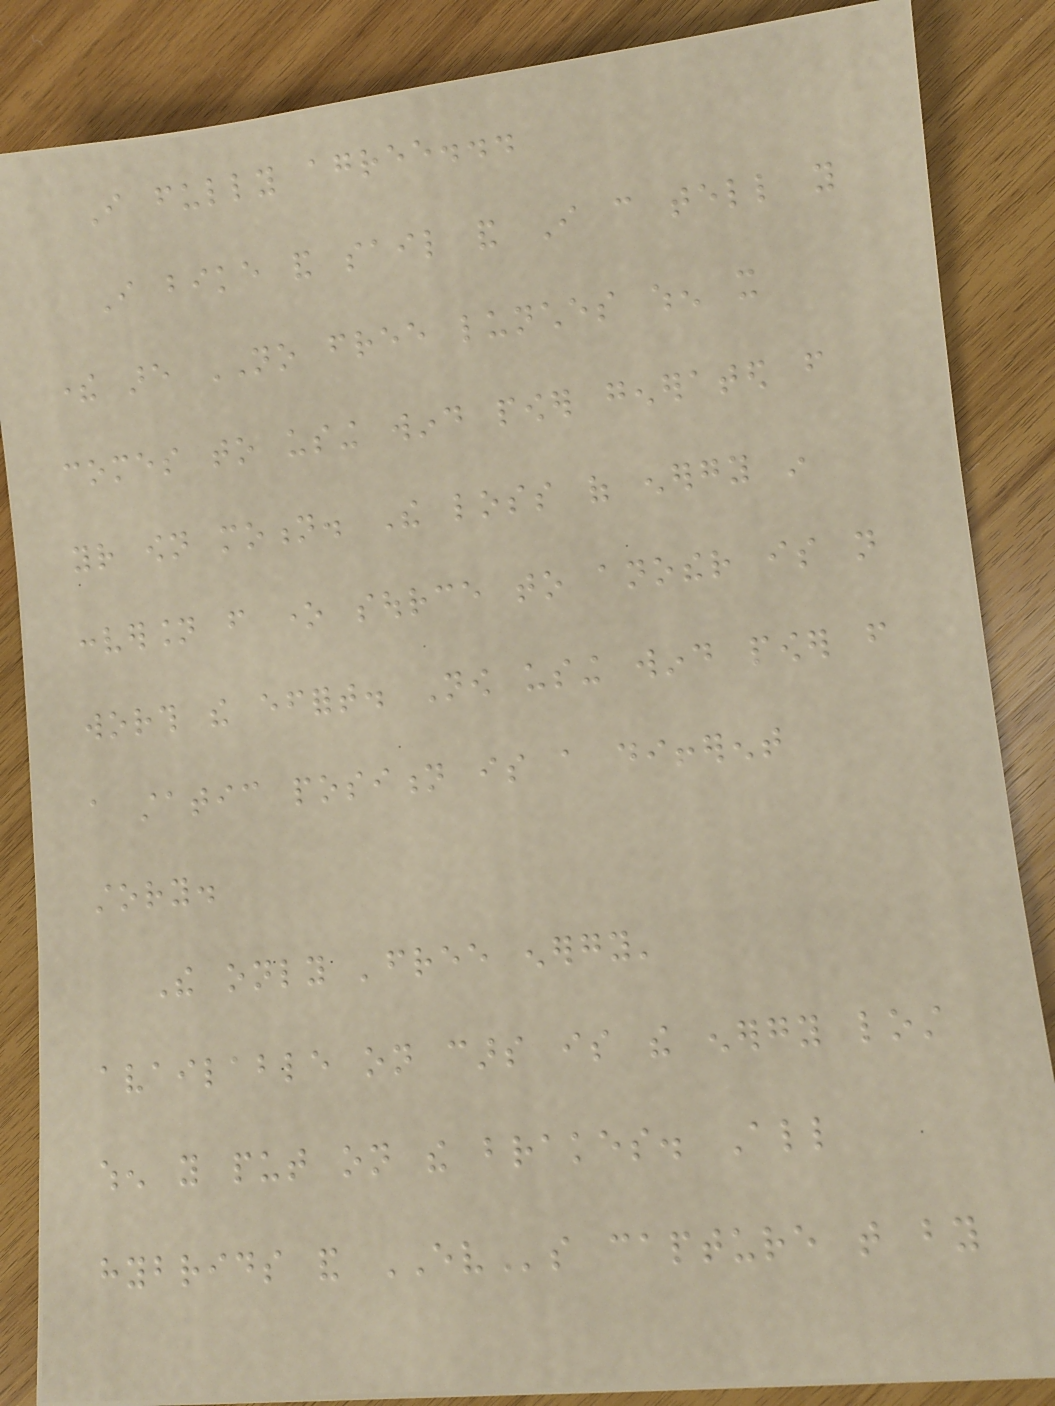I fully agree...
I bike and sail and I can tell you
there are NO free lunches when it
comes to using wind power generated from
your own motion. The loss of energy in
conversion from one source to another is not
worth the effort. Now using wind power from
a static position is a different
story.
The only 'free energy'
available on cars is the energy lost
when you put on the brakes. All
hybrids and EVs capture that by
